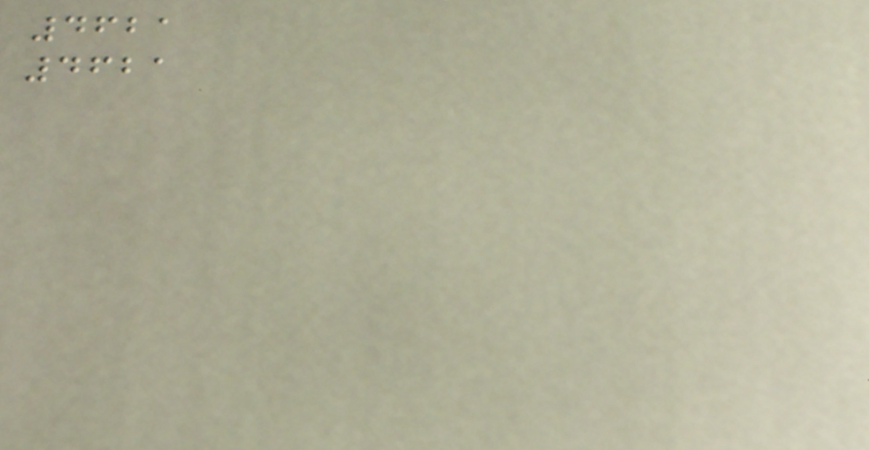4621
4621
